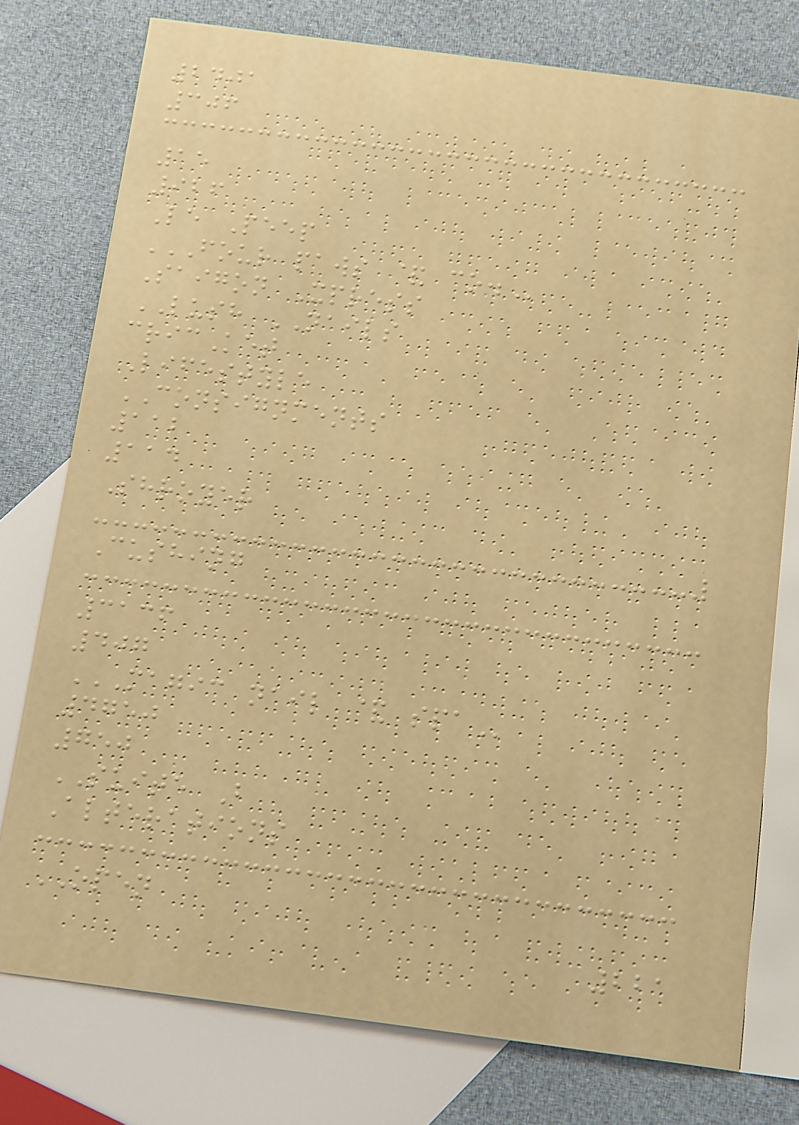2401
306
15
926
Le Peep
FOUR PAWS & CO.
Saigon Xpress
LUSH NAILS
cricKet
Lifestyle
CONSIGNMENTS
112
114
Shroyer
Cushing
3136
407
MAGIC NAIL & SPA
4750
750
SUITE B
Alterations
OPEN
221
